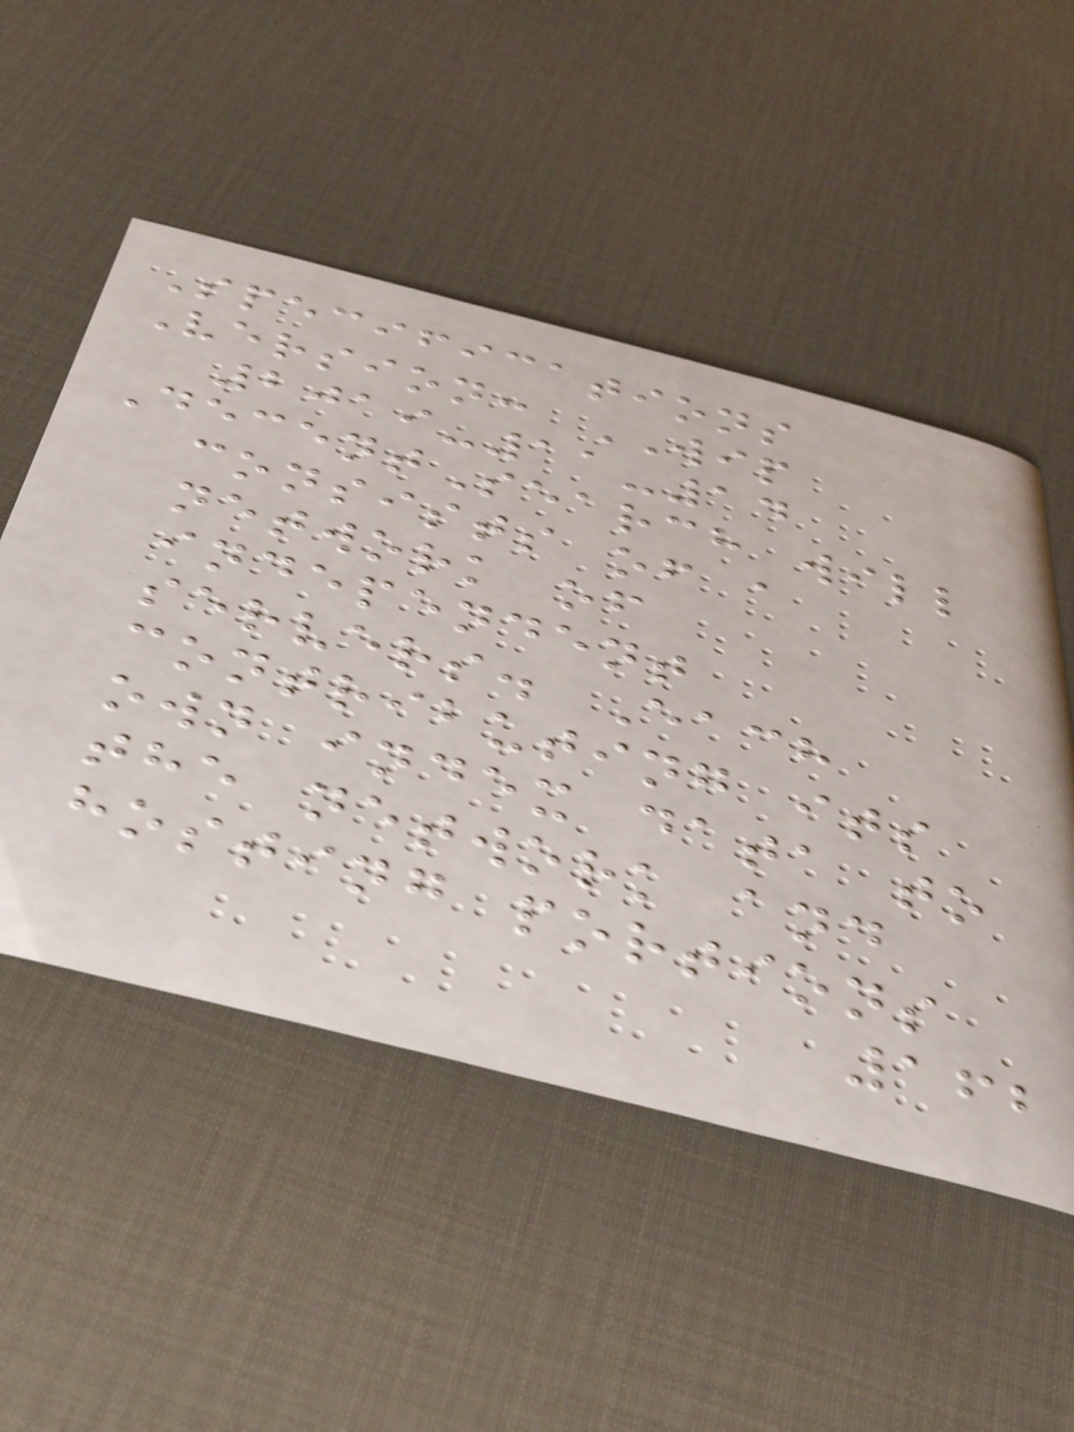Specifications
Version: WIP
2019-11-14
DecentSearch will
consists of a
network of
independent
servers. Each
contributing its
own index data to
the network and
hosting portions
162
